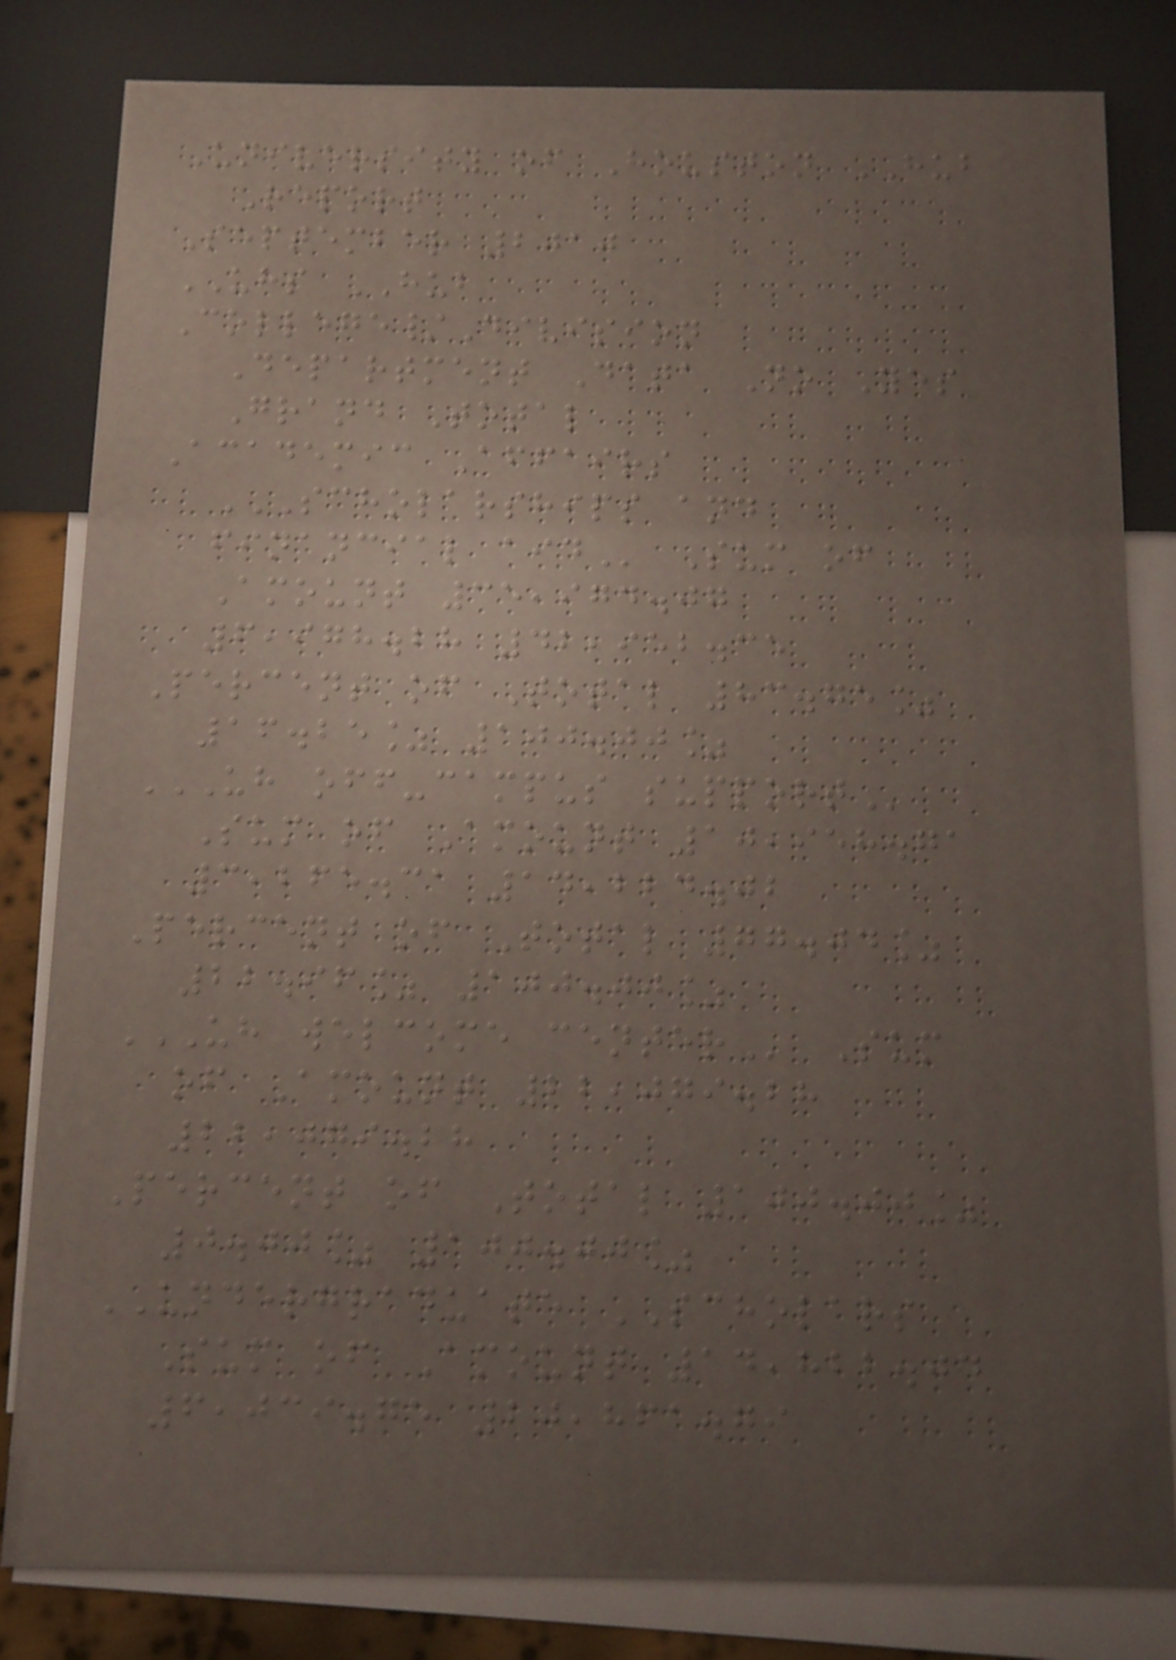University of Houston HUB
Report
September 2010
UHS HUB
College/Division
Department Data No Yes
Grand Total
Academic Affairs
SCHOLARSHIPS AND
FINANCIAL AID Sum of
Amount 35,974.07
6,978.28 42,952.35
Percent of Total 83.75%
16.25% 100.00%
UH OFF-CAMPUS SUPPORT
Sum of Amount 10,958.71
3,265.31 14,224.02
Percent of Total 77.04%
22.96% 100.00%
UH WELCOME CENTER Sum
of Amount 22,079.28
22,079.28
Percent of Total 100.00%
0.00% 100.00%
UNDERGRADUATE SCHOLARS
Sum of Amount 14,822.04
6,039.75 20,861.79
